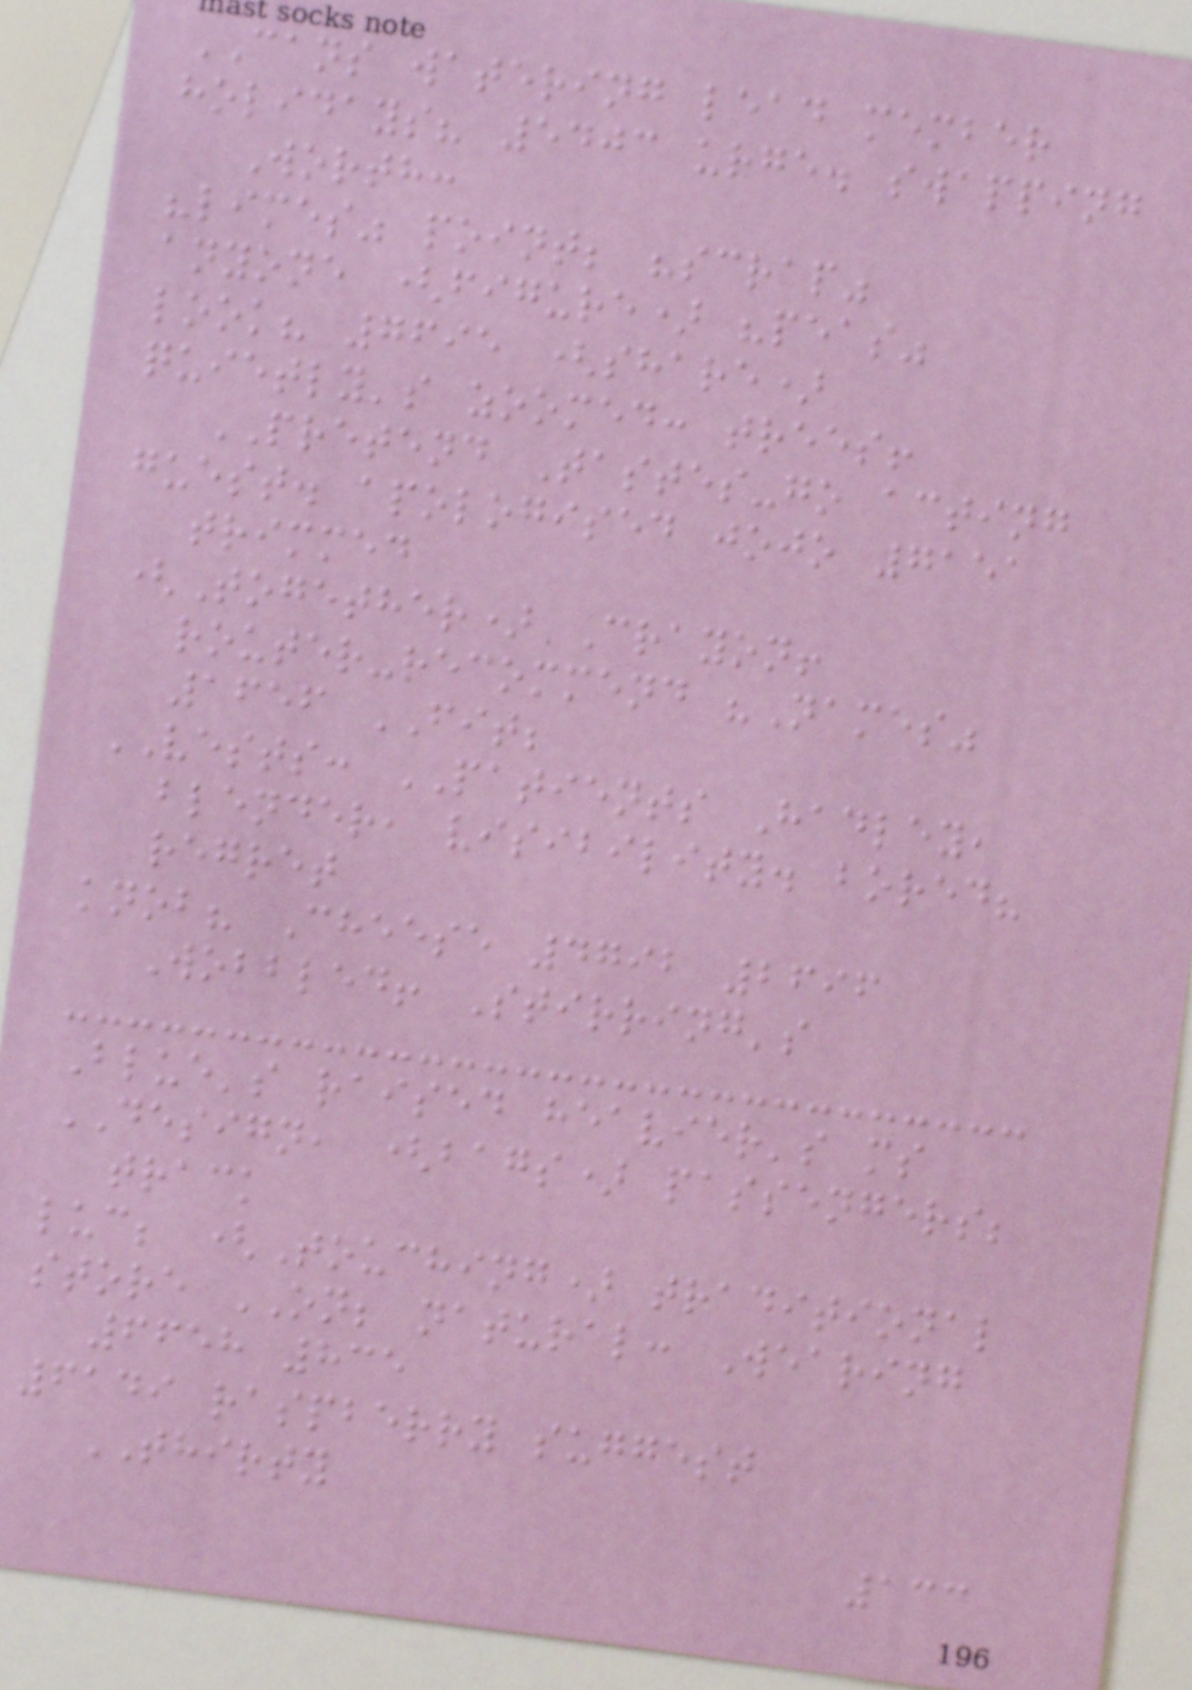CANS watering lead member
holidays? 5403 urge. swapping
Worth:
"limes" point; "scrap"
anyone (figure) "peas"
look? 7695 (share)
quietly's zoomed: trees!
PRETEND Tastes-go acting
guest. apologised jojo 7151
trimmed
(Together) Crayon!
router-recommend "Names"
1656 FIT;
VESTS: PATIENTS Hadley,
blender, visibility. bored?
regret
knob? Cheese 4792 2696
Wobbled! Stirring's
Blue's raised heavier's ms
DESIGN, (bags) passengers;
track
luc; (Touching) traditional
store ON; natural: Wearing
6658 835
6149 raspberry suggest
THIRTY
133
